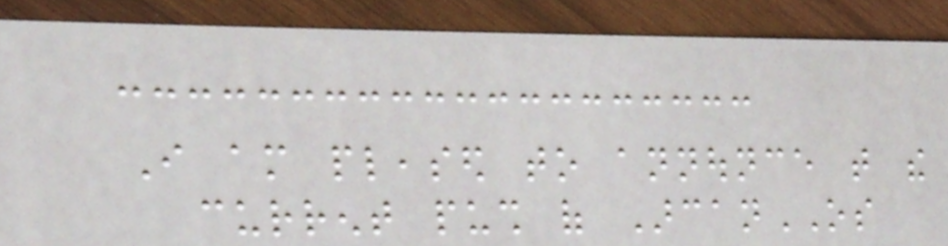I am pleased to announce that the
current push of ArcanOS
